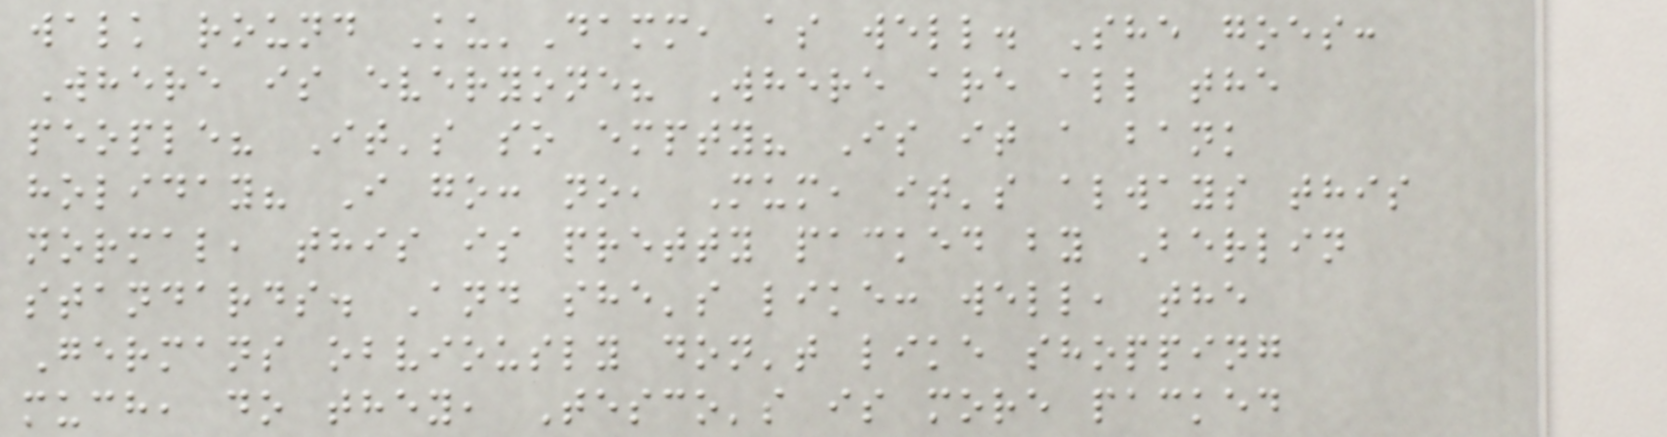walk round Ku'Damm, as well. She goes:
Where is everyone? Where are all the
people? It's so empty? Is it a bank
holiday? I go: no, Mum, it's always this
normal, this is pretty packed by Berlin
standards. And she's like: well, the
Germans obviously don't like shopping
much, do they, Tesco's is more packed
